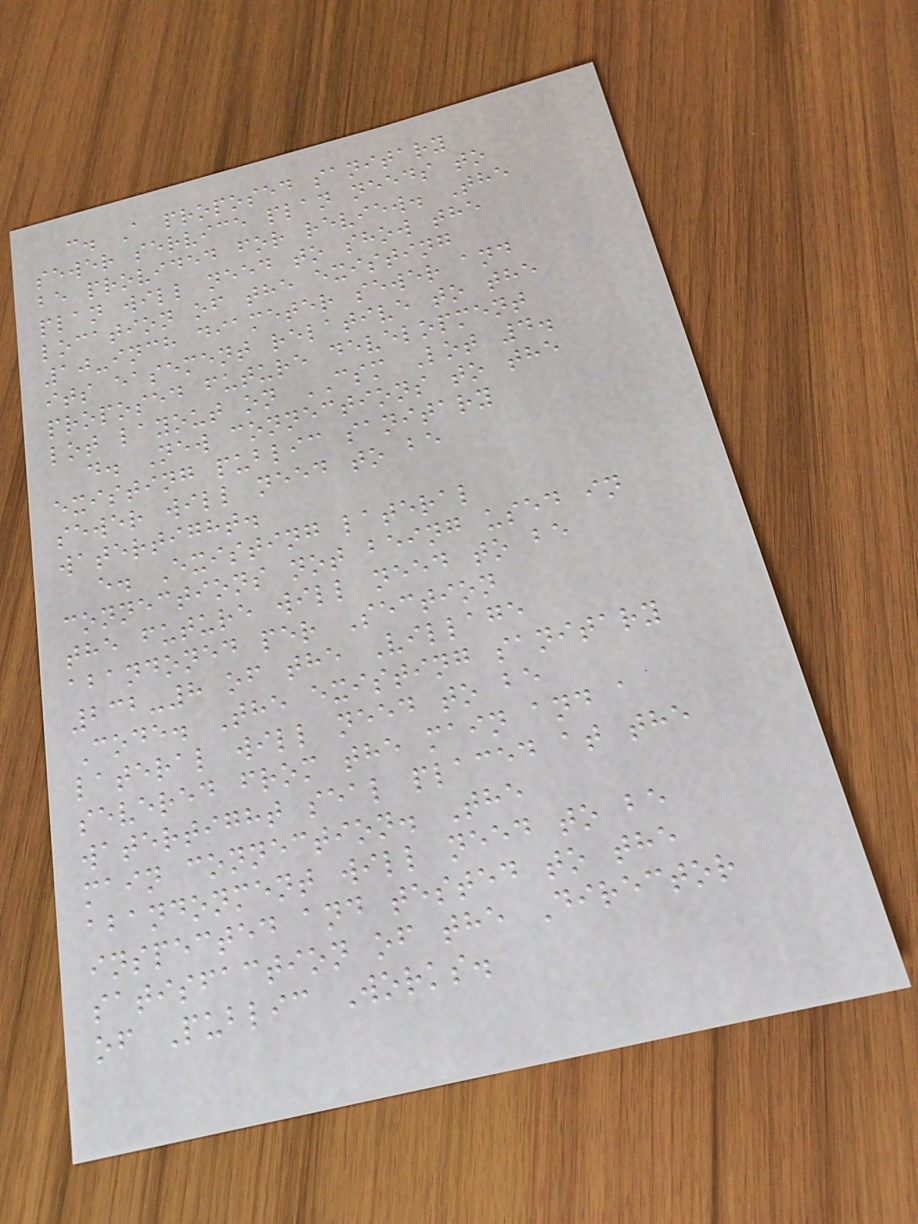c. A proposed sanitary
sewer service plan needs to
be provided for review. The
plan will need to show the
location of the existing
10-inch diameter sewer and
its easement relative to the
proposed future development
lot layout on CSM Lot 4.
d. New connections to the
existing public sanitary
sewer will need to be
watertight.
e. Existing lateral
connections not being used in
the future will need to be
abandoned per Section
232-8 of the Village
Code. The existing sanitary
lateral will need to be
severed from the main and a
watertight seal placed at the
main connection. The
abandonment will need to be
inspected and tested to the
satisfaction of the Director
of Public Works.
